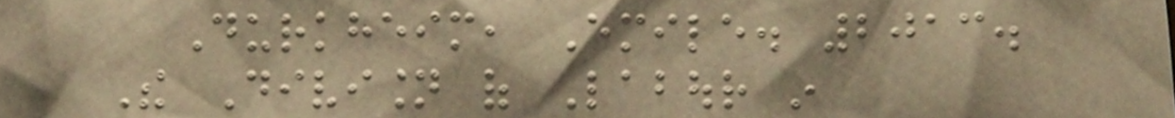Durkheim, Emile. 2013.
The Division of Labour in
